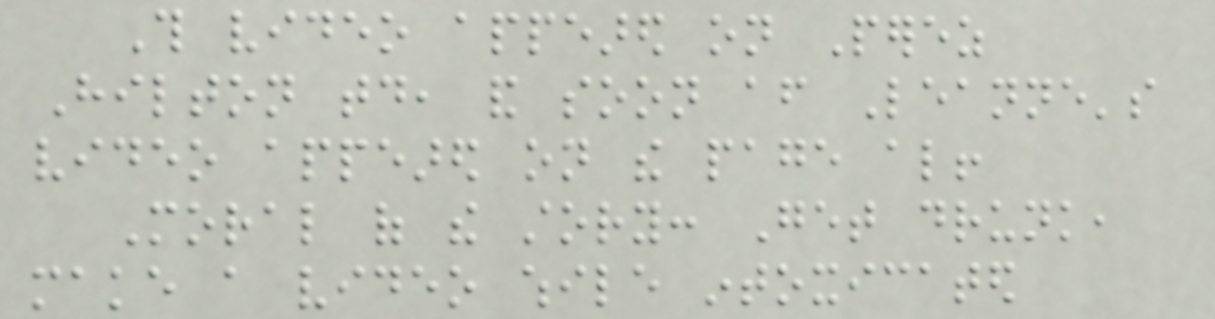This video appeared on Perez
Hilton today, and soon after Leanne's
video appeared on the page also!
Moral of the story: Get drunk,
make a video while intoxicated
